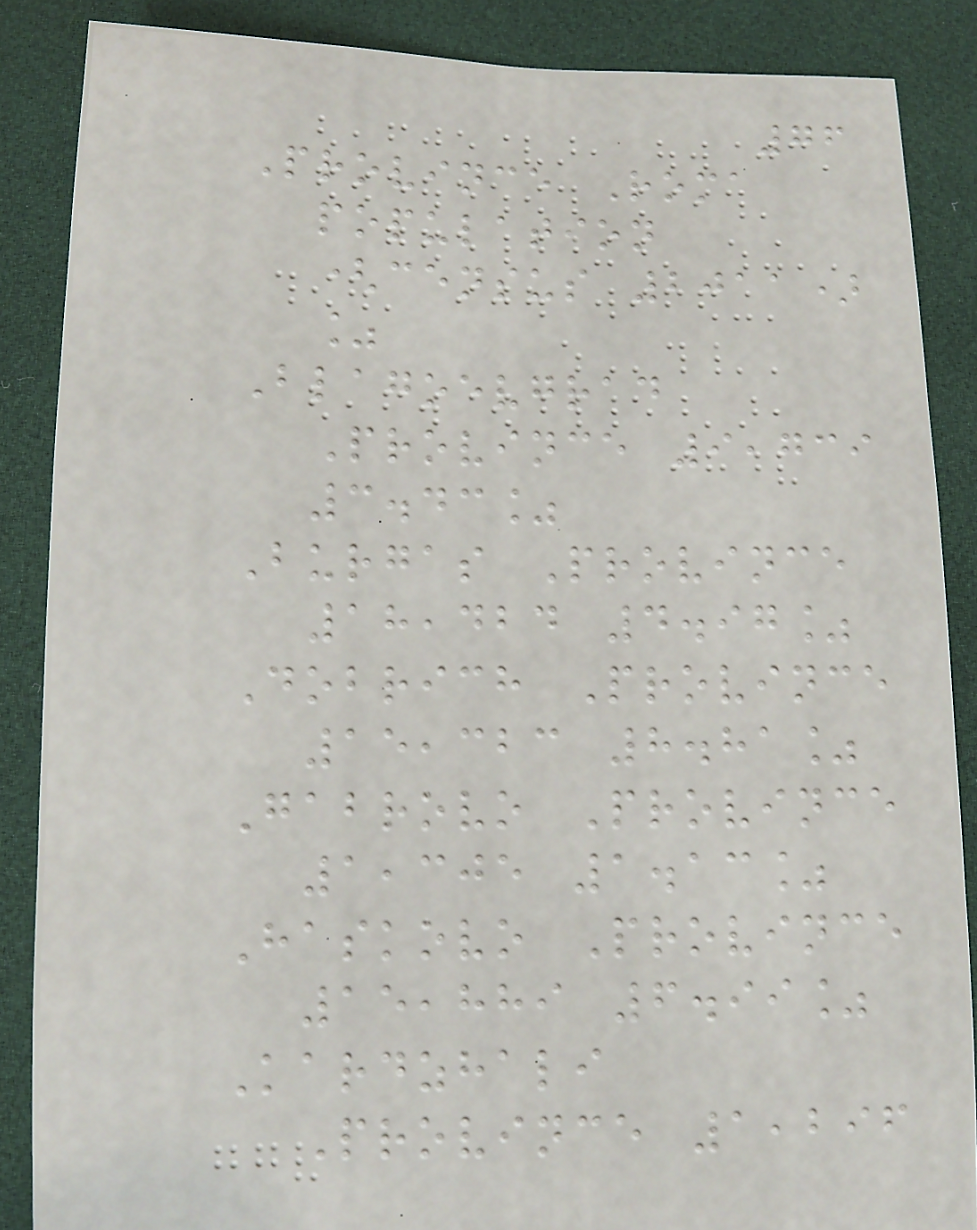76
Province Roma
population
(census 2011)
%
Blagoevgrad
Province 9,739
3.43%
Burgas Province
18,424 4.97%
Dobrich Province
15,323 8.81%
Gabrovo Province
1,305 1.13%
Haskovo Province
15,889 6.99%
Kardzhali
Province 1,296
